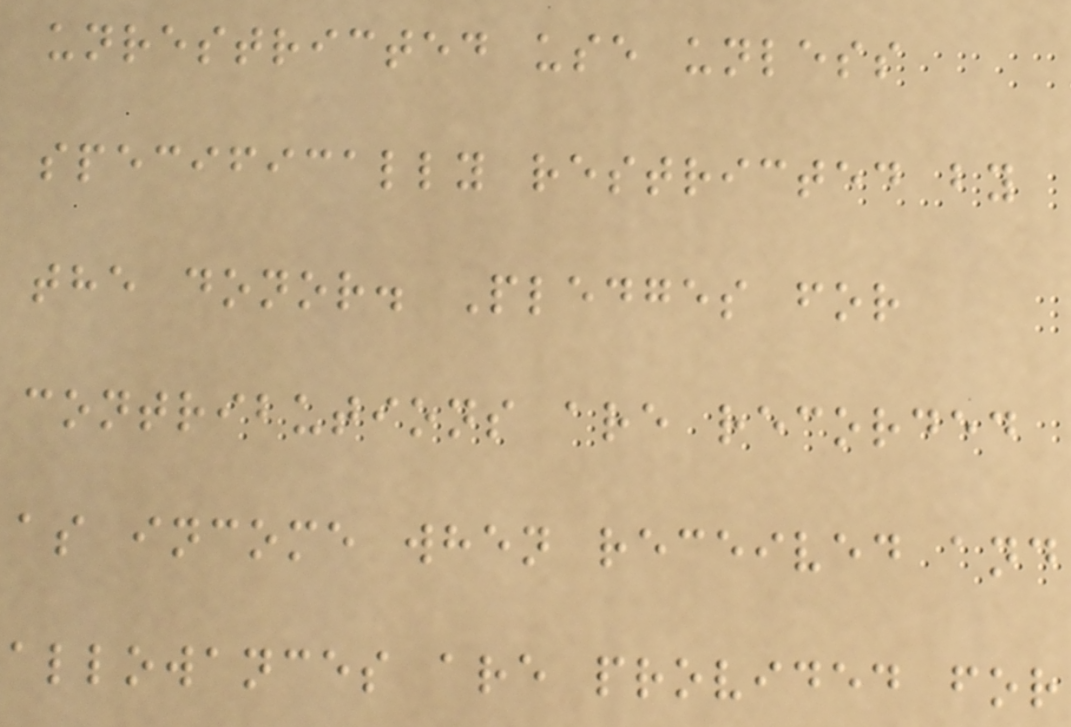unrestricted use unless
specifically restricted by
the donor. Pledges for
contributions are recorded
as income when received and
allowances are provided for
